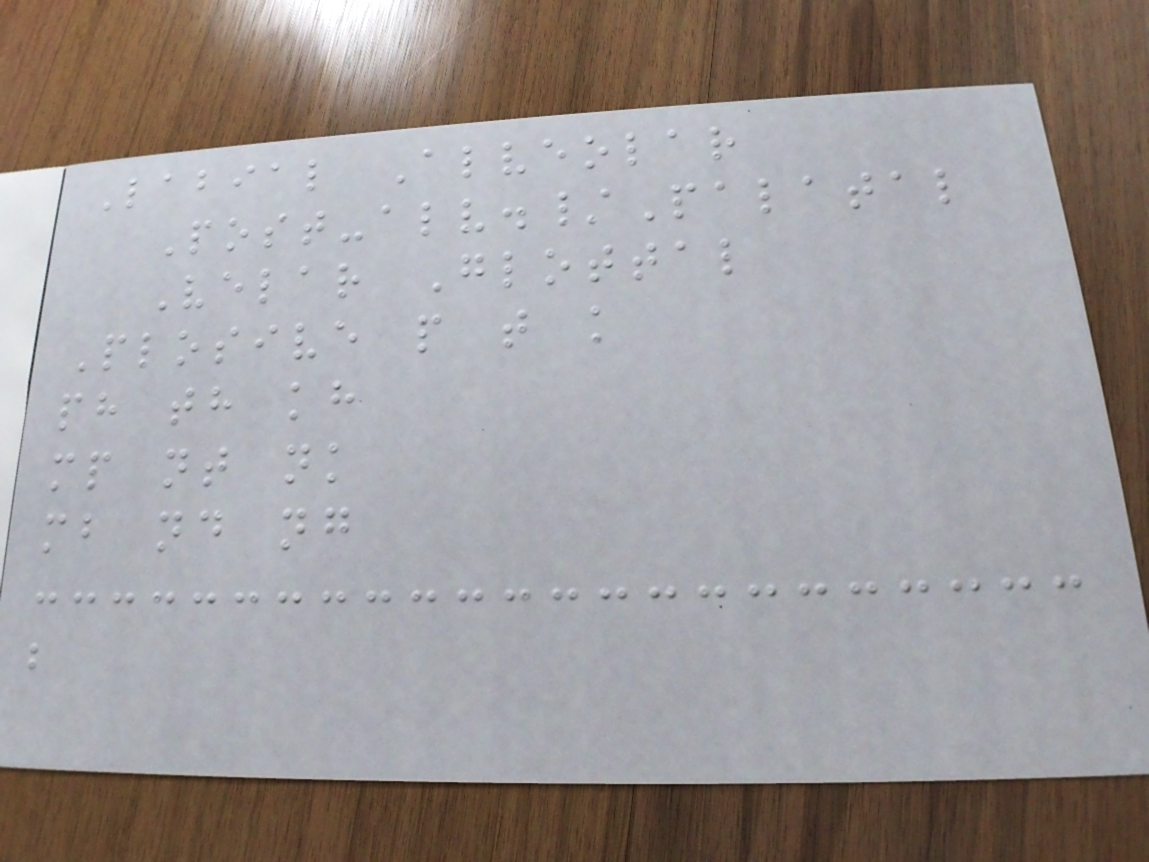Labial Alveolar
Post-alv./Palatal
Velar Glottal
Plosive p t k
ph th kh
mp nt nk
mb nd ng
b
